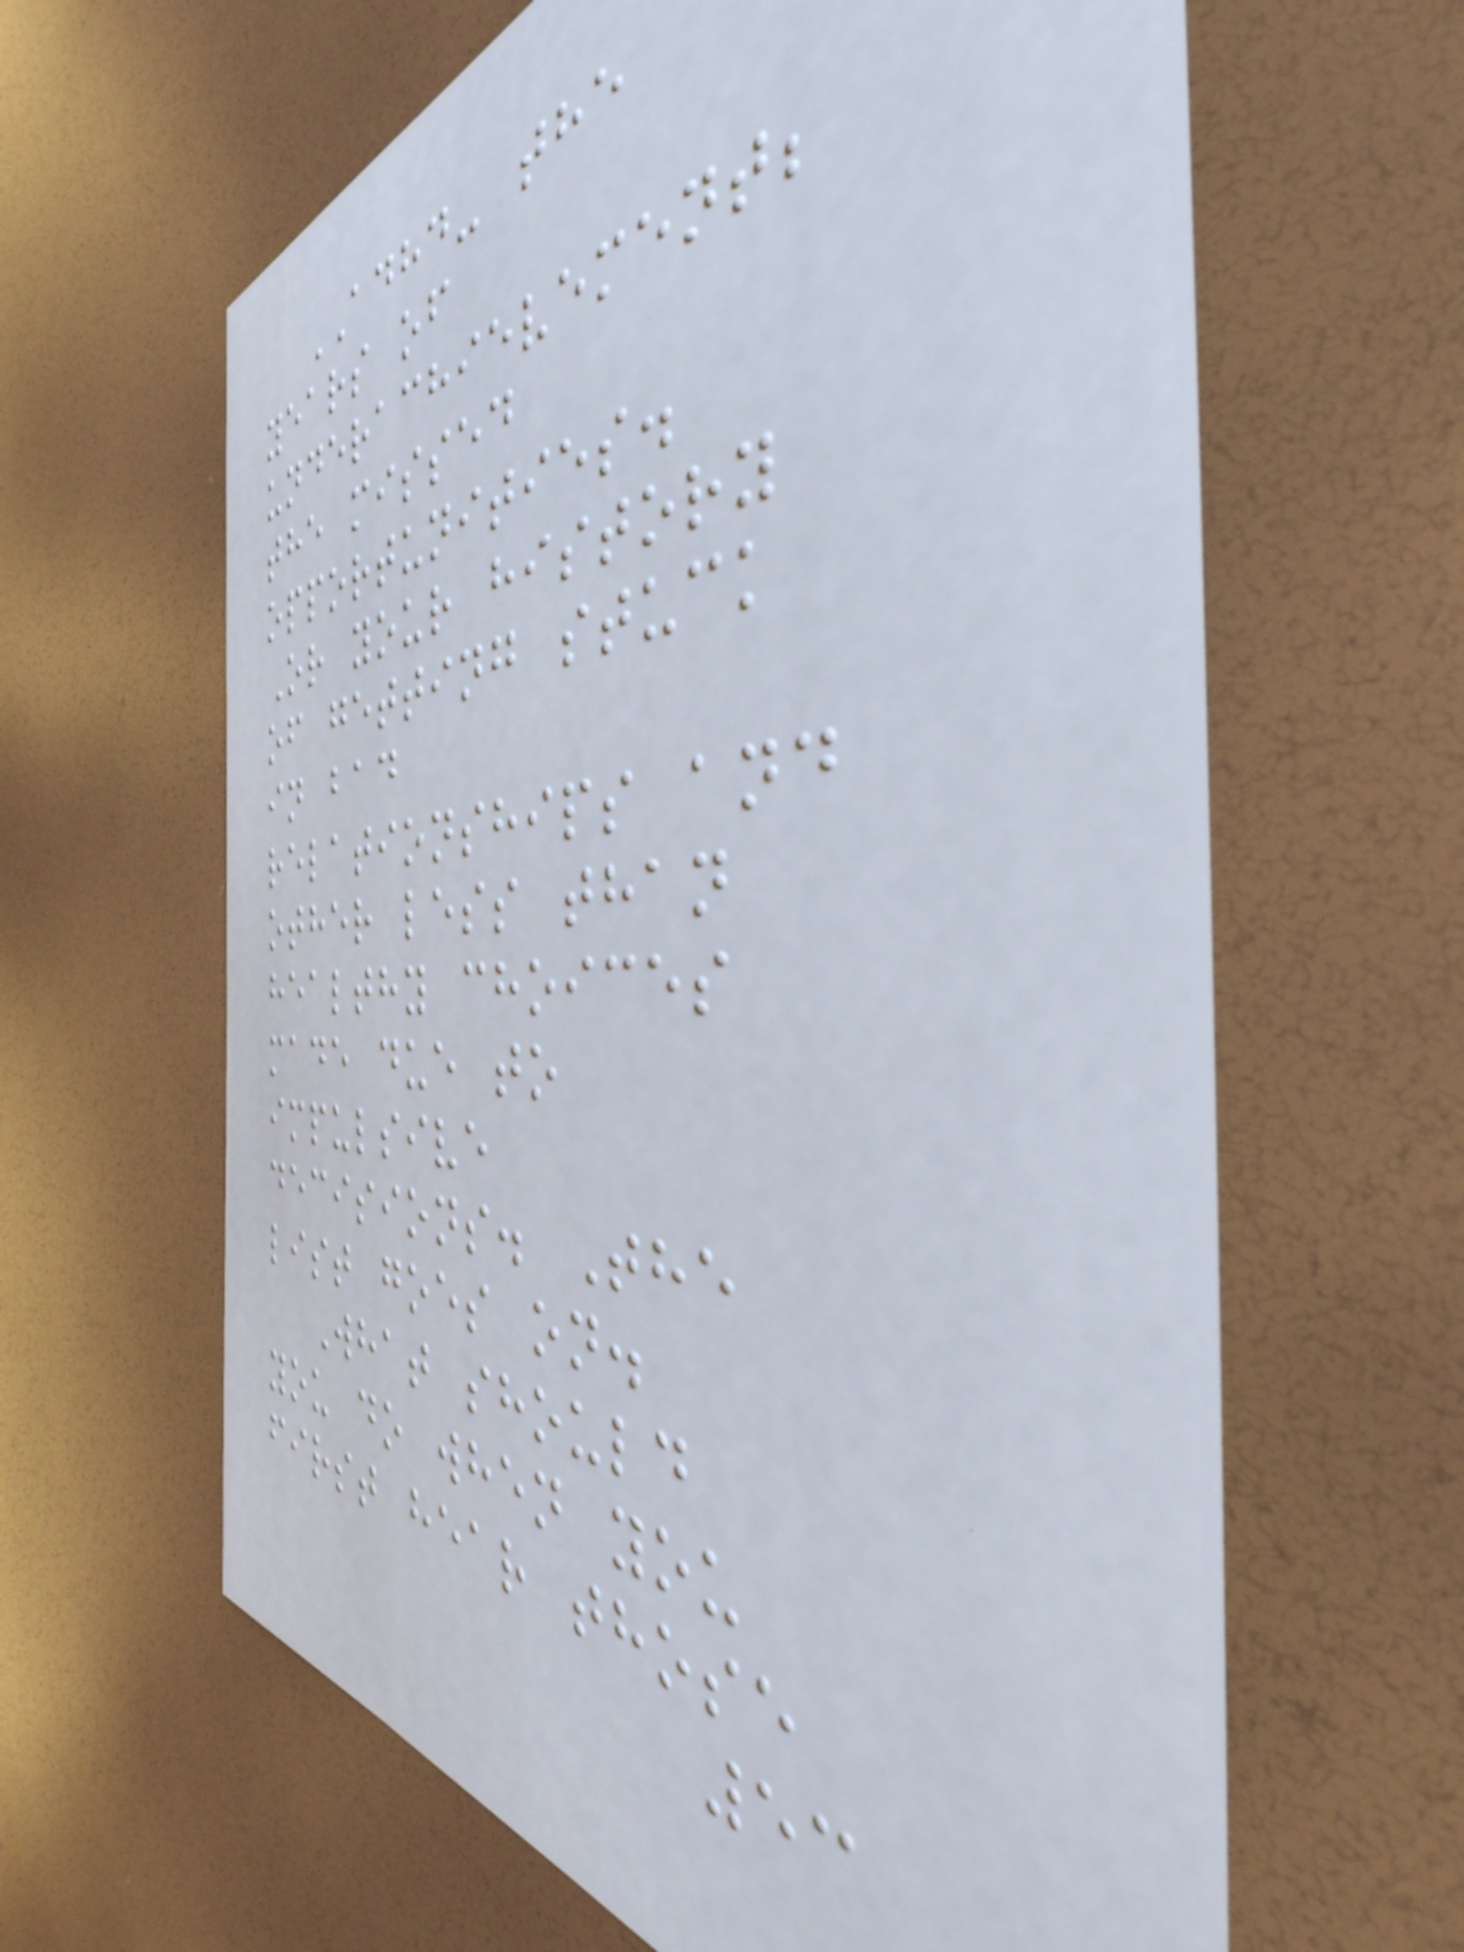ADHD- the
years of
underachievement;
the missed
opportunities.
Or your history
of getting stuck
in bad
relationships and
other less than
healthy choices
made due to
impulsive
decisions. The
list goes on.
What should
you do when you
first hear those
53
